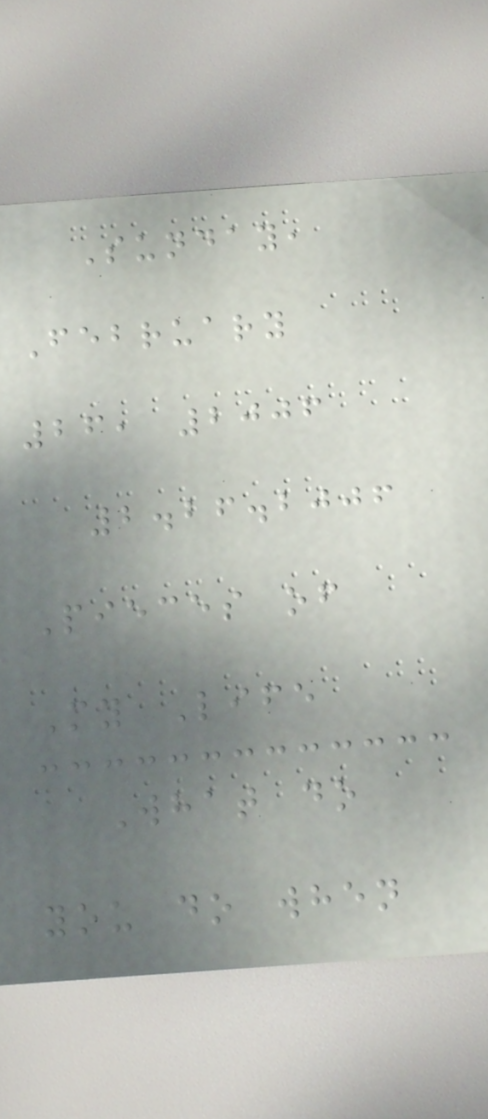Sunday,
February
26, 2006
2.26.2006
Pieces of
My Life
What do
you do when
